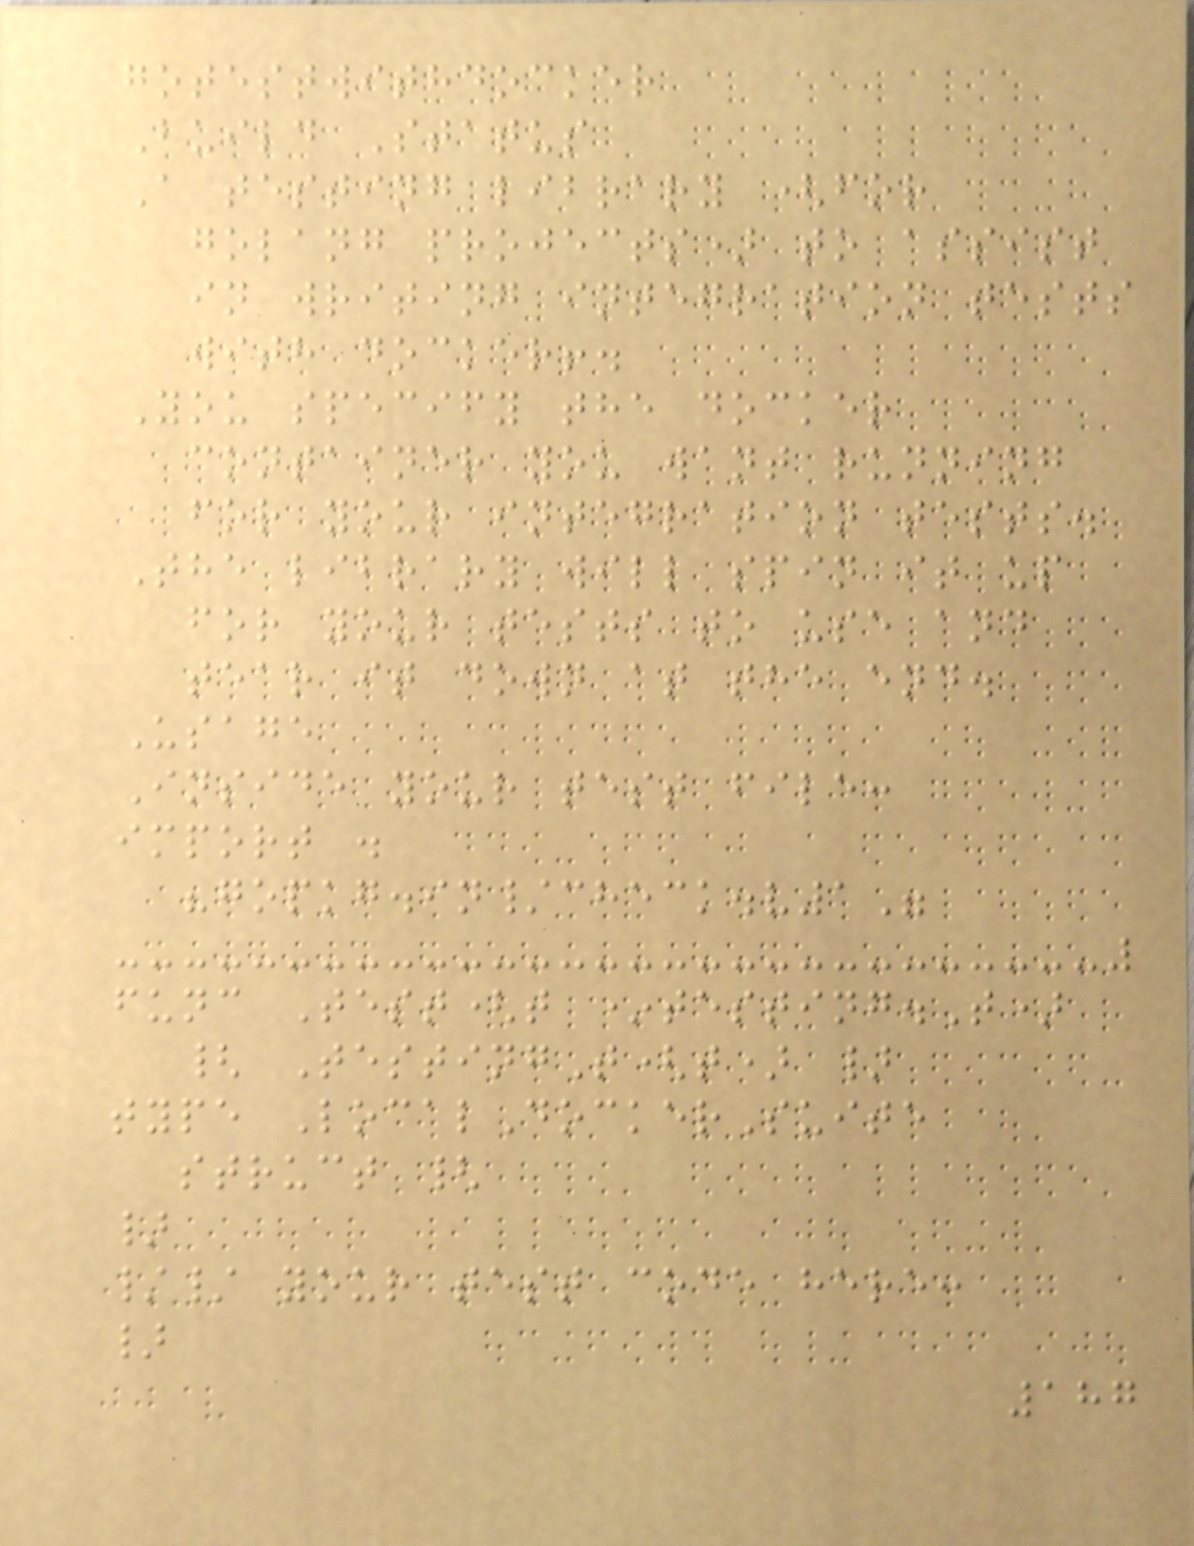gotestwithdocker
Build Status
A testing library (for
golang projects) to assist
in writing integration tests
with docker!.
You specify the docker
container you want running
for your integration tests.
The library will spin it up
for your tests to use and
tear it down at the end.
Usage
Inside your test file:
import .
"gopkg.in/check.v1"
func Test(t *testing.T)
{ TestingT(t) }
type LocalDockerSuite
struct {
}
// your test code here:
}
187
